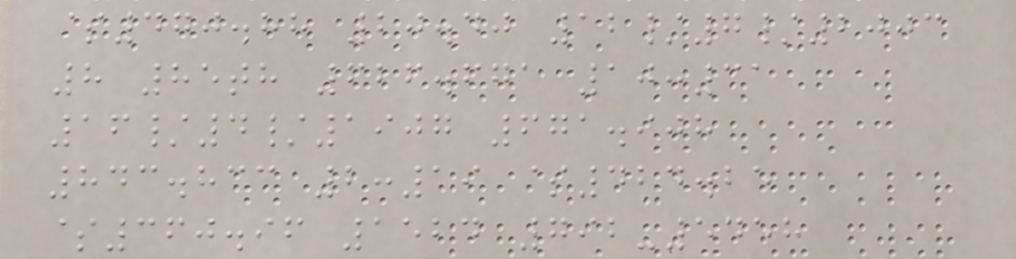$470.88 20.40 12/7/2003
8 85th 626.671 10:31
16/4/1907 671.908
843.833 2:19 $424.25
$360.96 1524 792-5458
